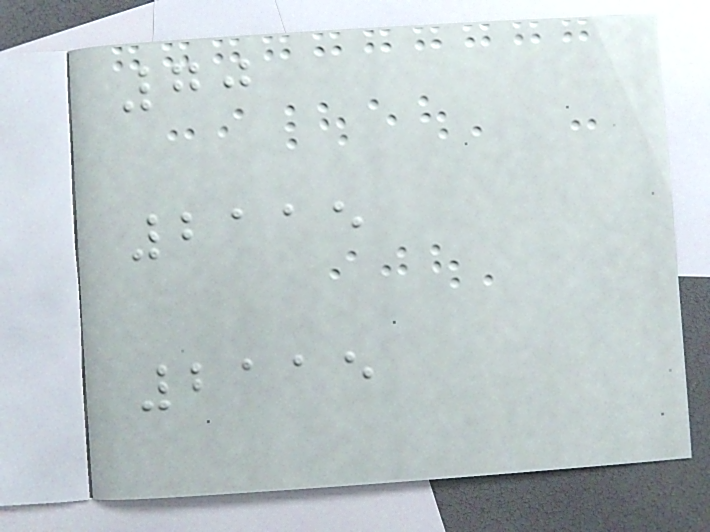70
2115
2115
